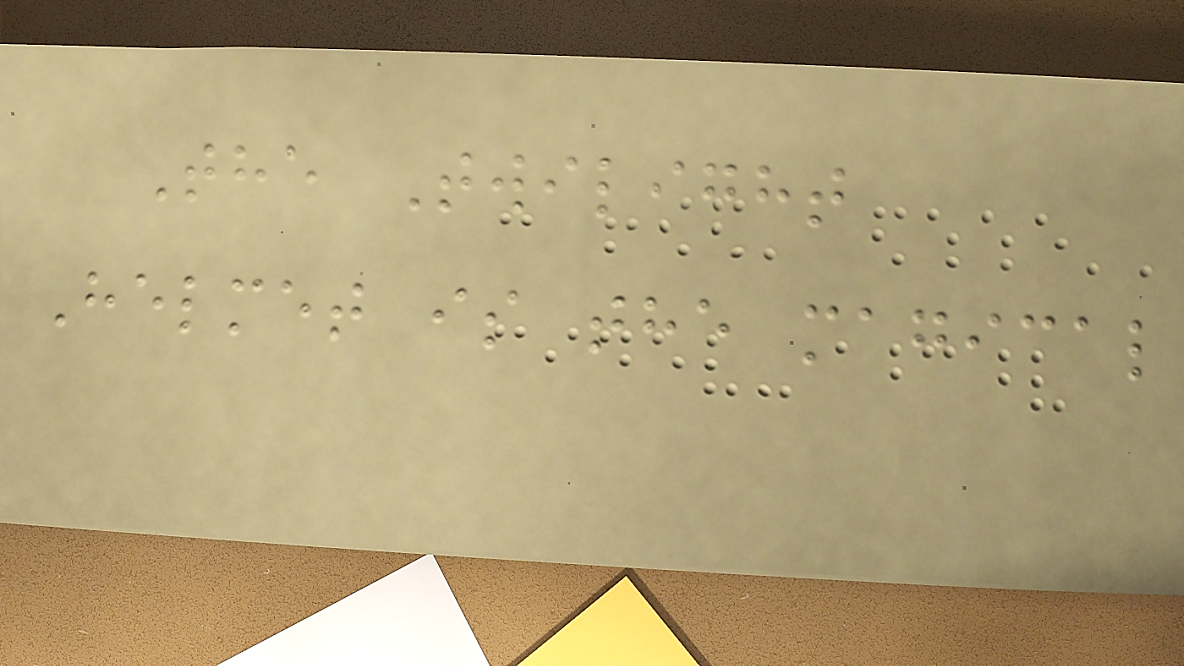The Twilight
Helmet is the magical
